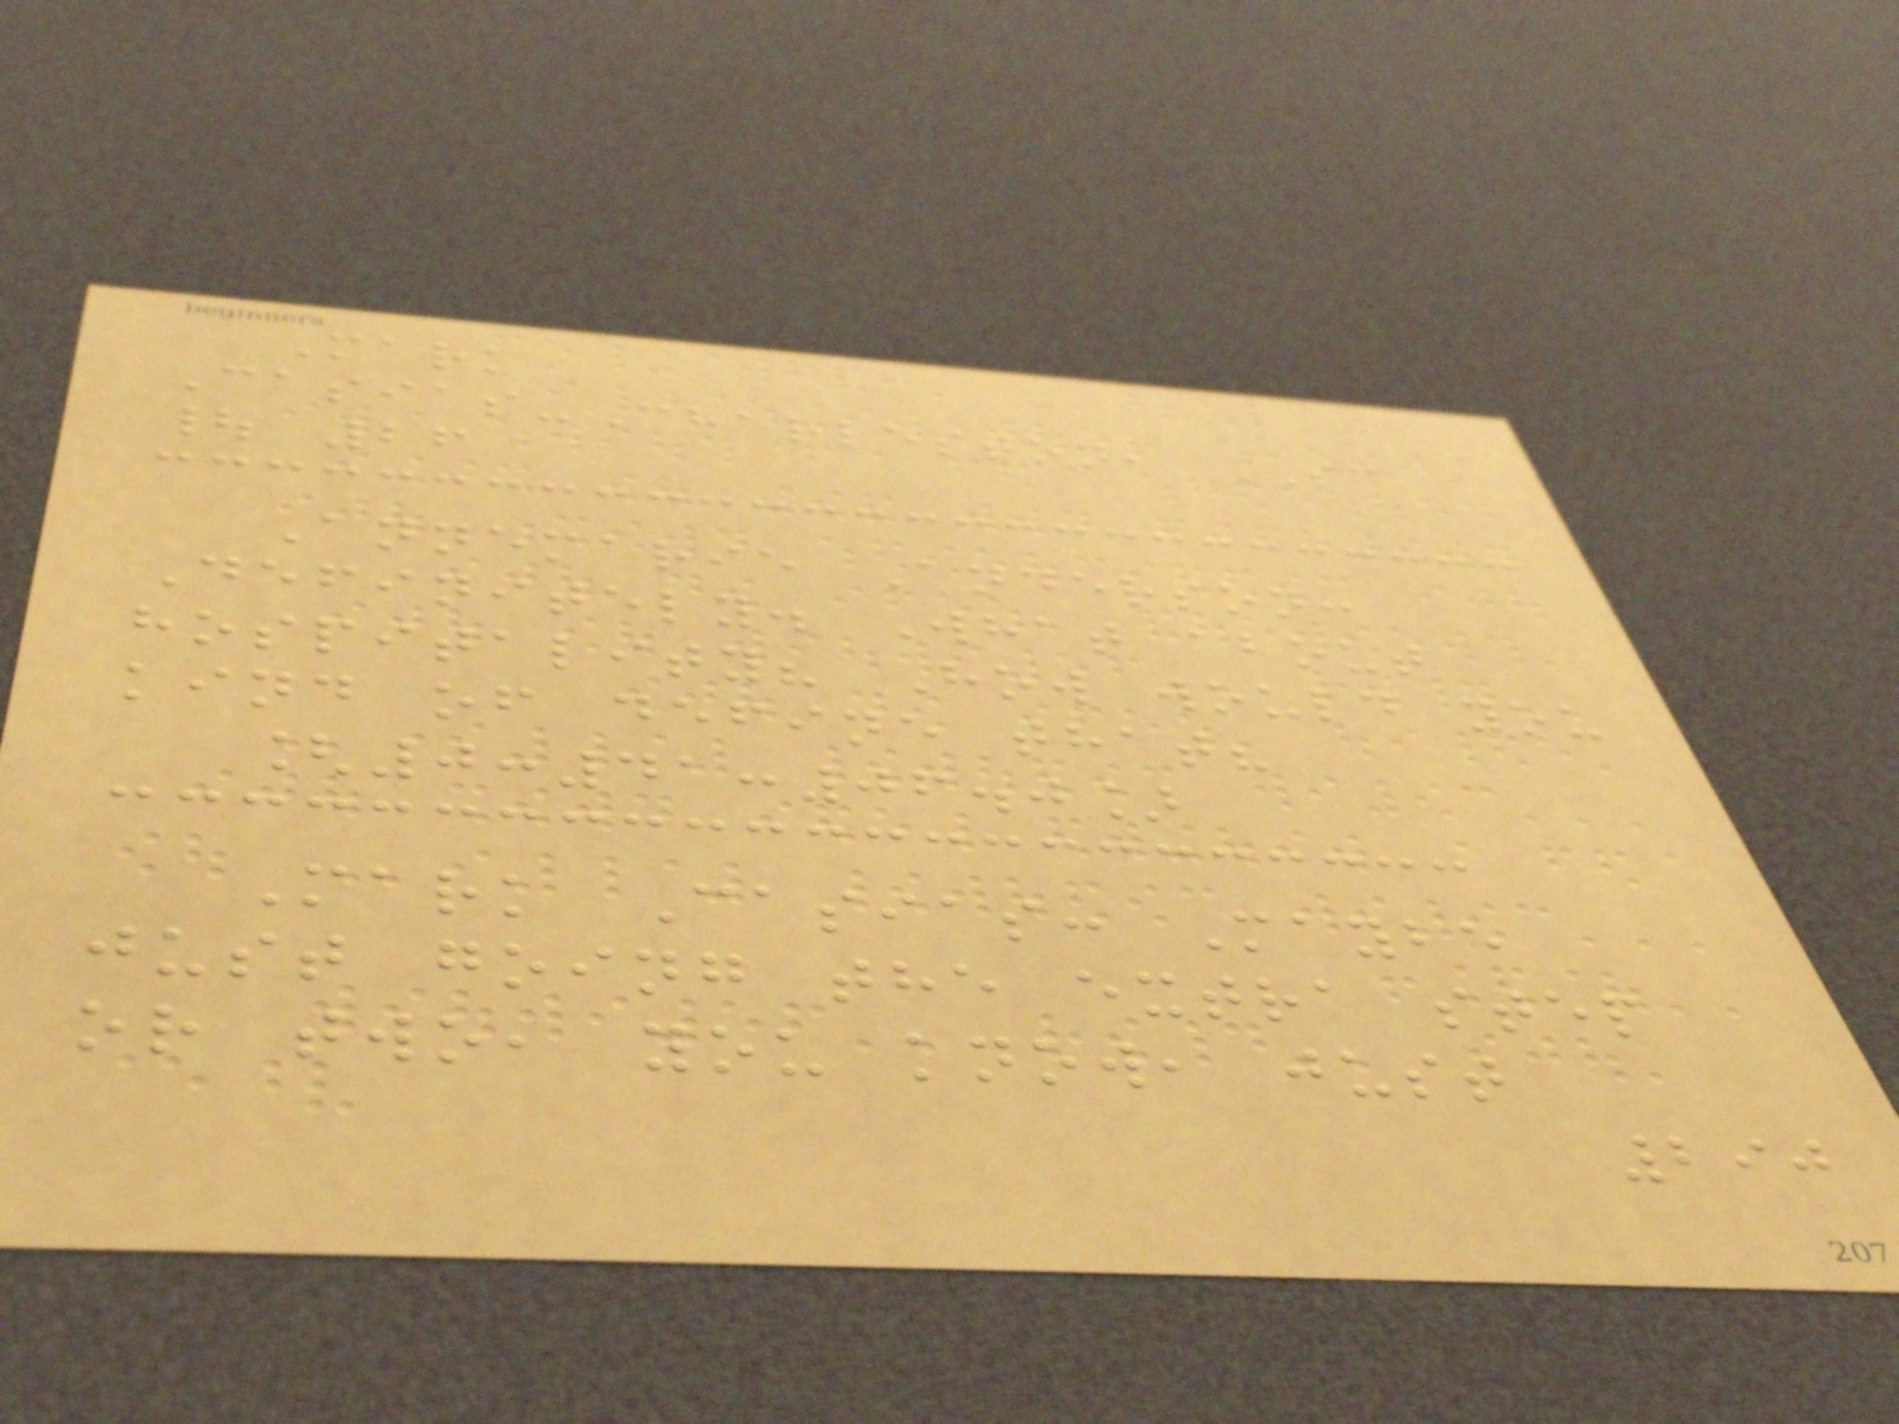Mark
Casias-Charleston, SC
| 26
Annemarie Anderson:
Definitely. What about
hospitality? How would you
kind of define that?
[0:41:06.0]
Mark Casias: Maybe
just going the extra step
or two, you know, just
290
